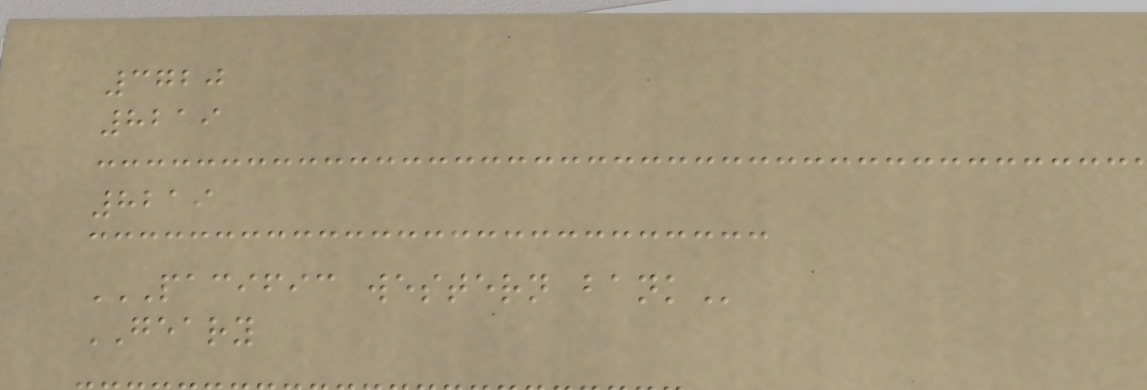3720
8219
8219
PACIFIC WESTERN BANK
GEARY
